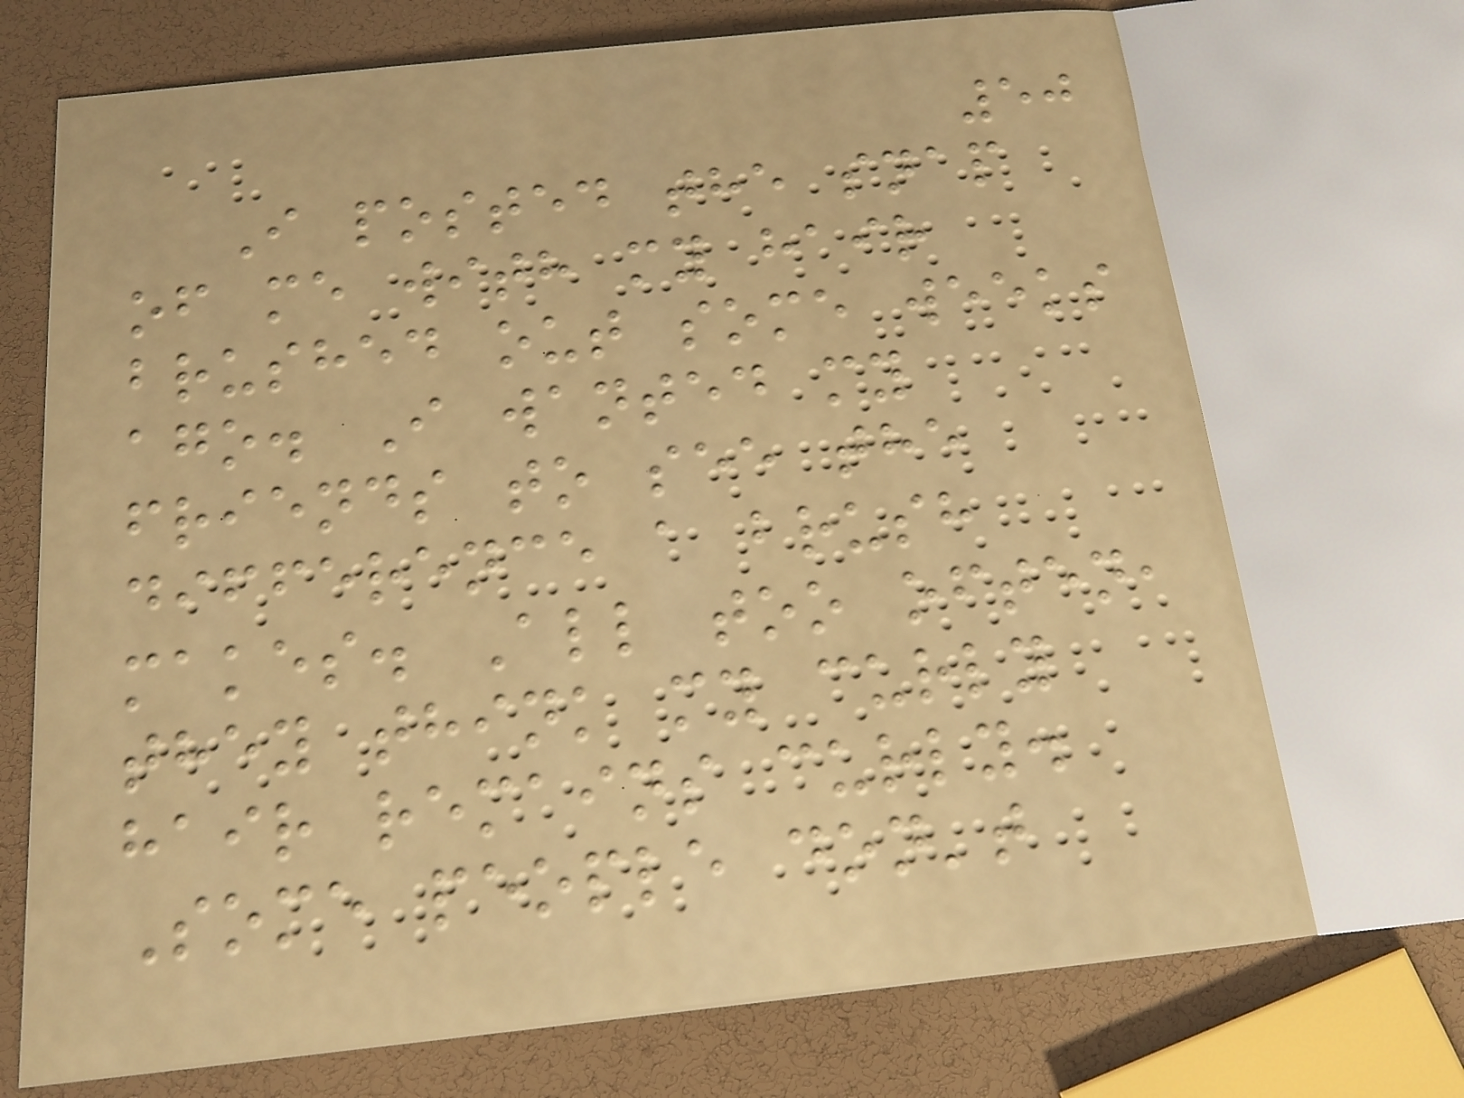50
I posted the snap
of me with my hair
brushed out some weeks
ago. I wanted my
friends to see the
difference a brush
makes. All too often,
they think my curly
hair remains curly.
Some people don't
